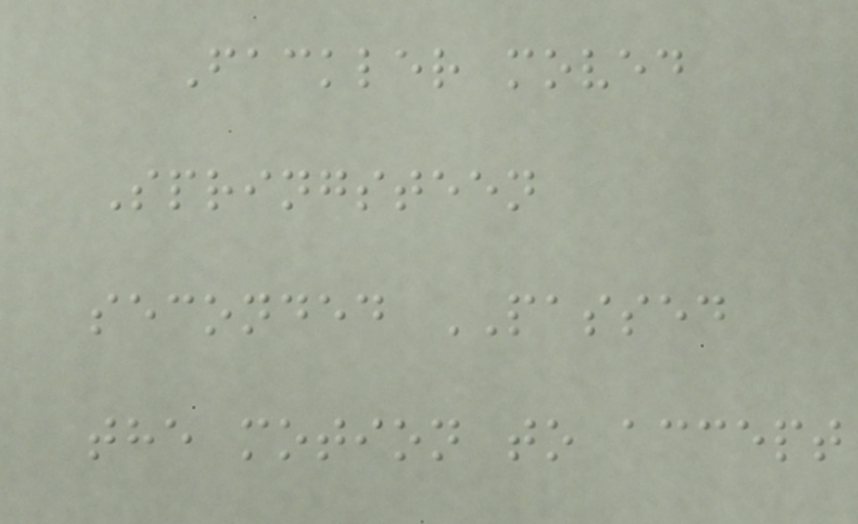Fackler moved
Springsteen
seconded PASSED
the motion to accept
